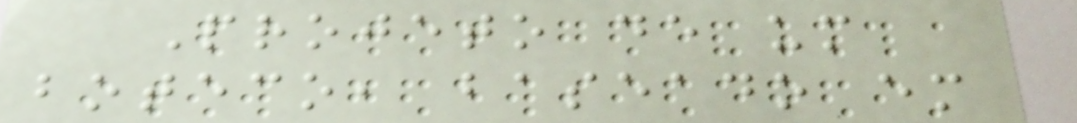Projeto de um
boteco, baseado em
